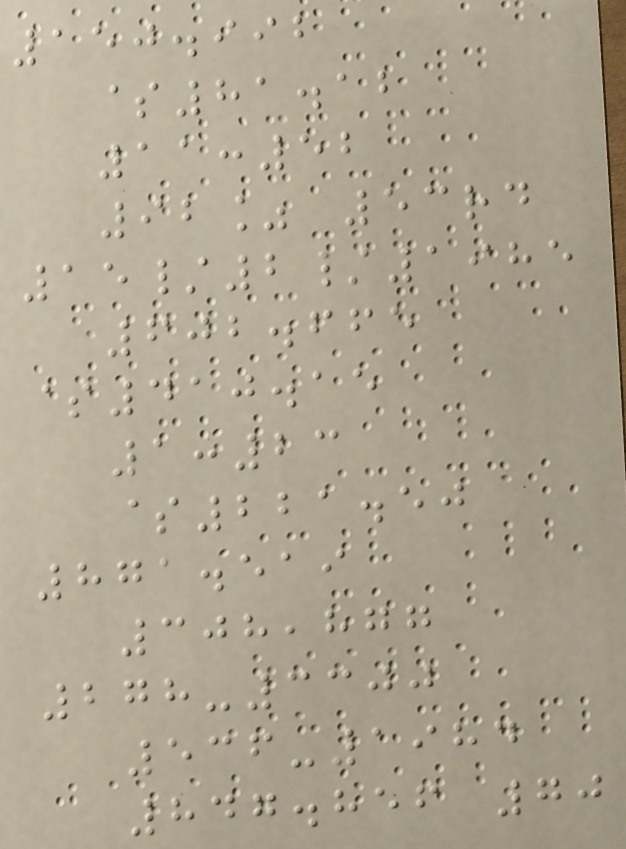150.992
$81.12
11:52
92% 53rd
15/2/1985
602.665
$410.15
1:23
$221.50
871.519
308,877
278-3300
536-1984
847.856 70
